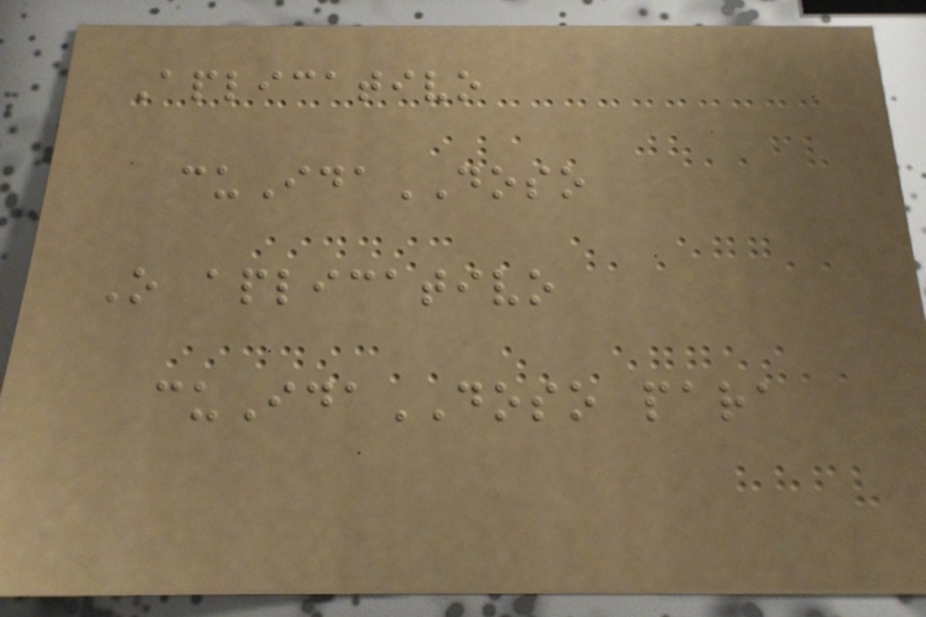Aplicativo
cuIdaDOSO
O aplicativo
cuIdaDOSO para
